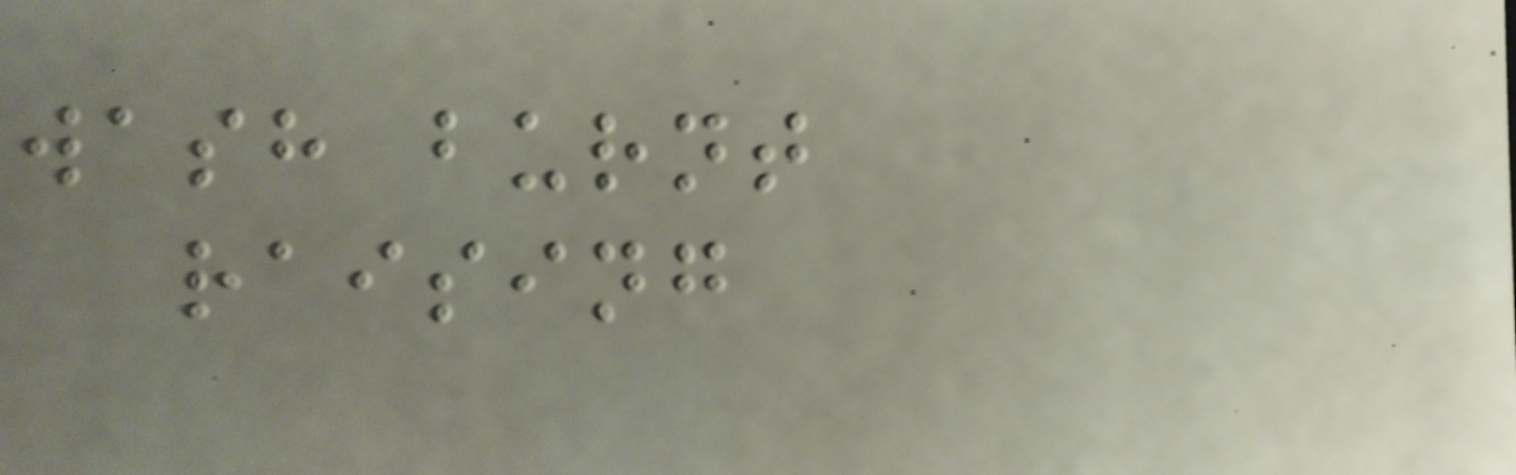wash burnt
raising
